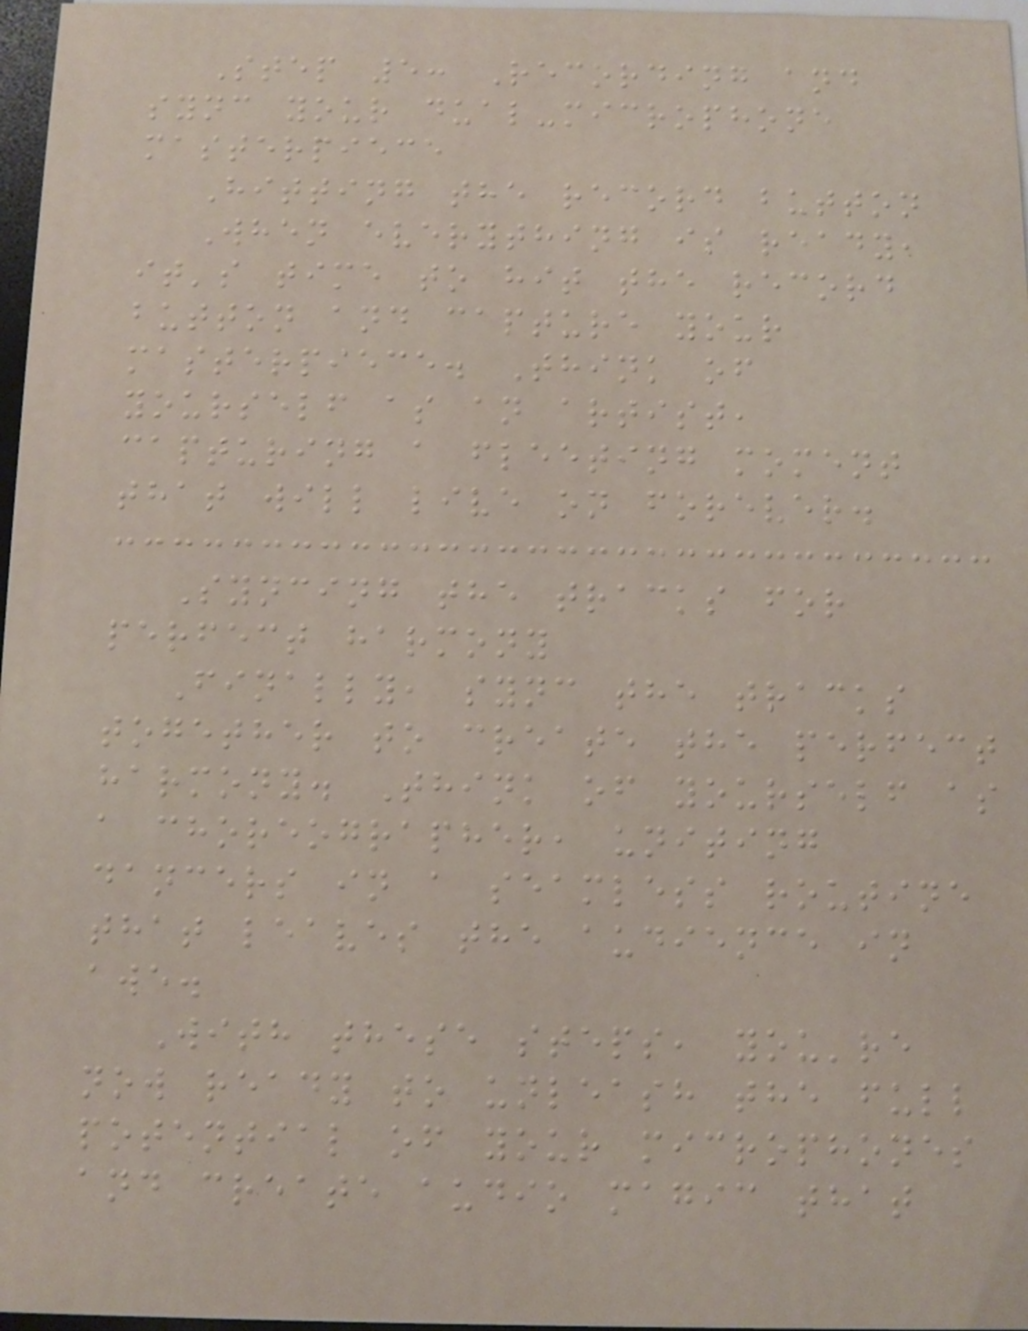Step 5: Recording and
sync your dual-microphone
masterpiece
Hitting the record button
When everything is ready,
it's time to hit the record
button and capture your
masterpiece. Think of
yourself as an artist,
capturing a fleeting moment
that will live on forever.
Syncing the tracks for
perfect harmony
Finally, sync the tracks
together to create the perfect
harmony. Think of yourself as
a choreographer, uniting
dancers in a seamless routine
that leaves the audience in
awe.
With these steps, you're
now ready to unleash the full
potential of your microphones
and create audio magic that
